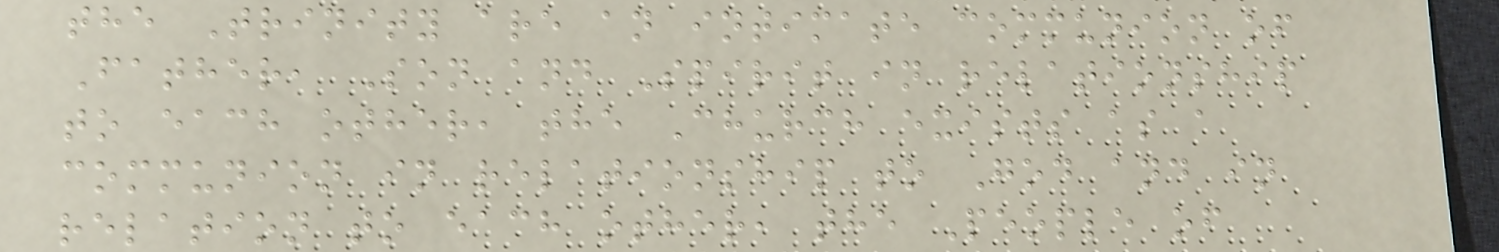the Trinity are an intimate communion of
Father, Son and Spirit in relationship
to each other, the Church exists as a
communion in relationship to God and in
relation to each other, the People of
